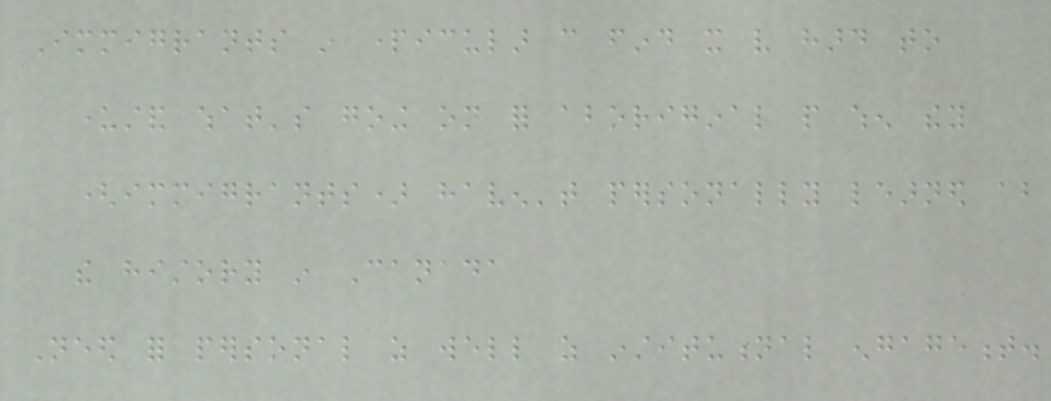Immigrants in particular can find it very hard to
understand what's going on for aboriginal people when they
(immigrants) haven't personally learned about
the history in Canada
Need for personal as well as institutional engagement.
